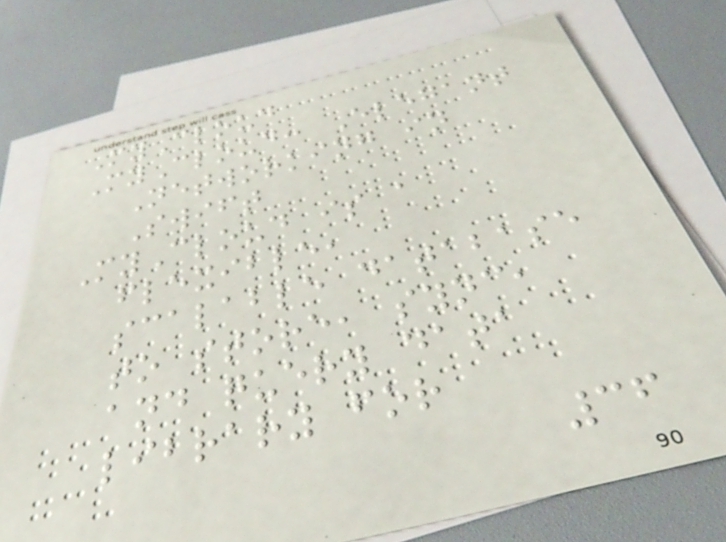MyCloud
MyCloud: Elegant
Networking in
Swift
MyCloud is a
flexible,
scalable database
to store, sync,
and query data
library for
36
